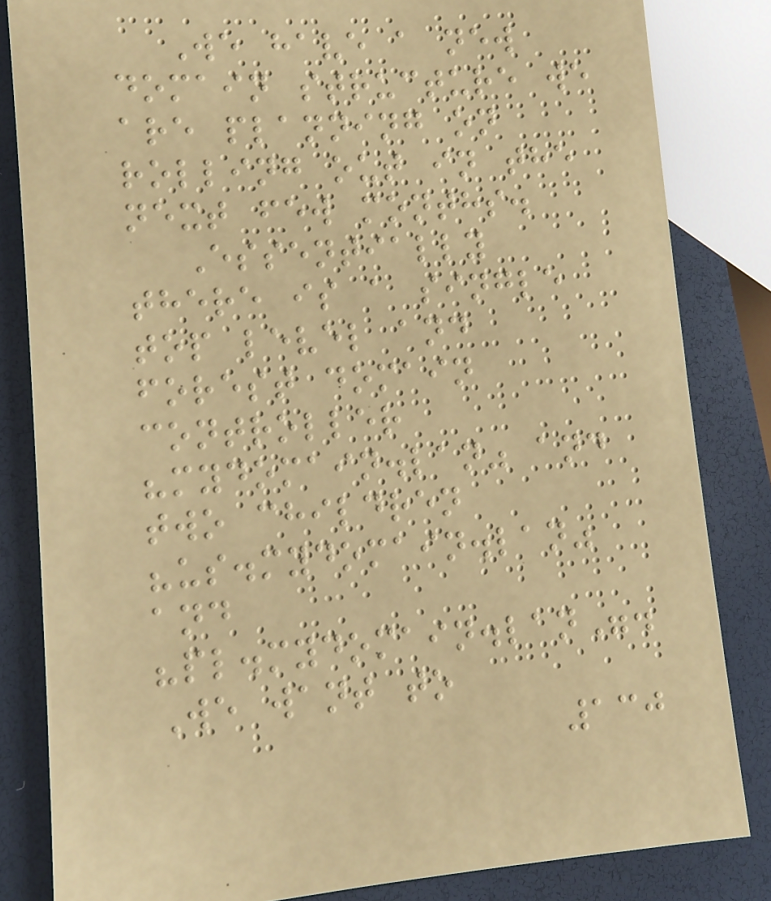We have a new
domain structure we
are planning on
rolling out in the
next few months.
Essentially
there is a single
top level and
forest domain
controller
"mydomain.lan" and
two children
"us.mydomain.lan"
and
"pl.mydomain.lan".
We want to
130
